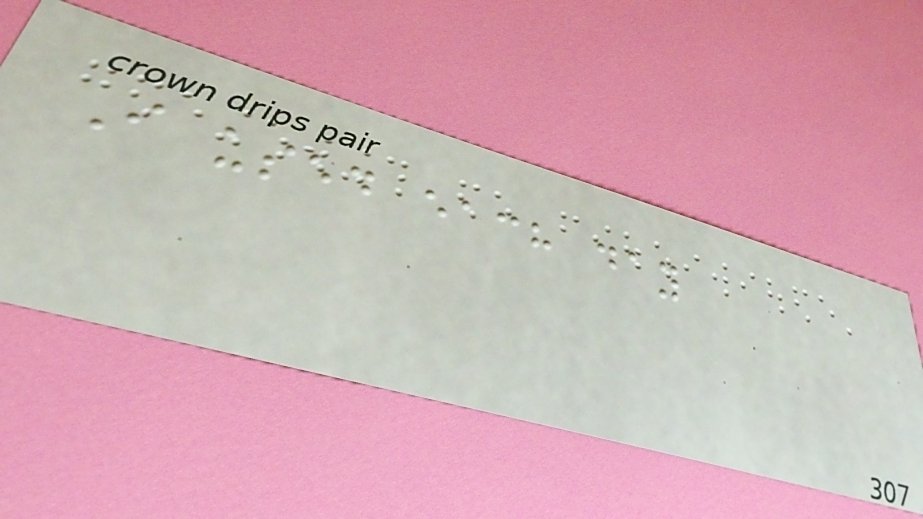I used each day
